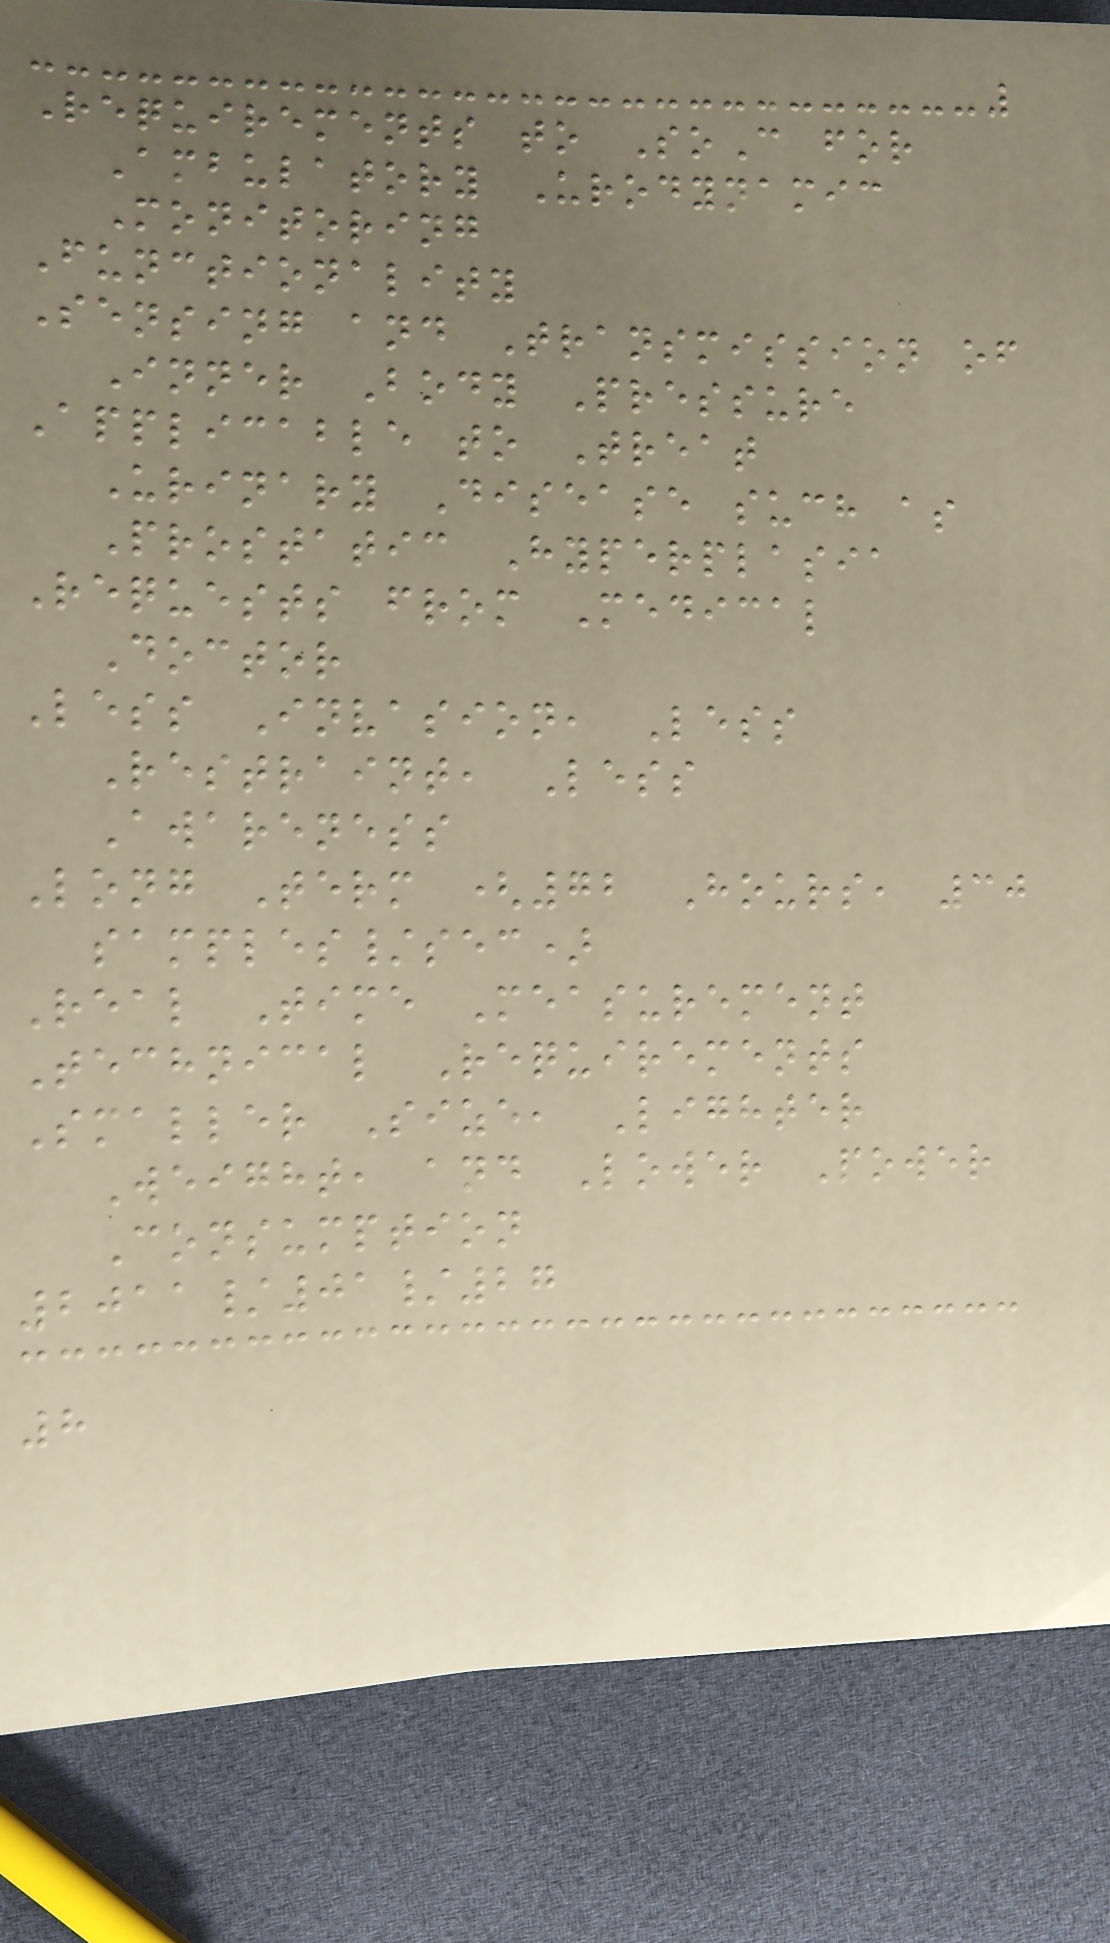Requirements to SoC for
Ambulatory Urodynamic
Monitoring
Functionality
Sensing and Transmission of
Inner Body Pressure
Applicable to Treat
Urinary Disease such as
Prostatic Hyperplasia
Requests from Medical
Doctor
Less Invasion, Less
Restraint, Less
Awareness
Long Term (72 Hours, 30
samples/sec)
Real Time Measurement
Technical Requirements
Smaller Size, Lighter
Weight, and Lower Power
Consumption
2011/01/27
8
